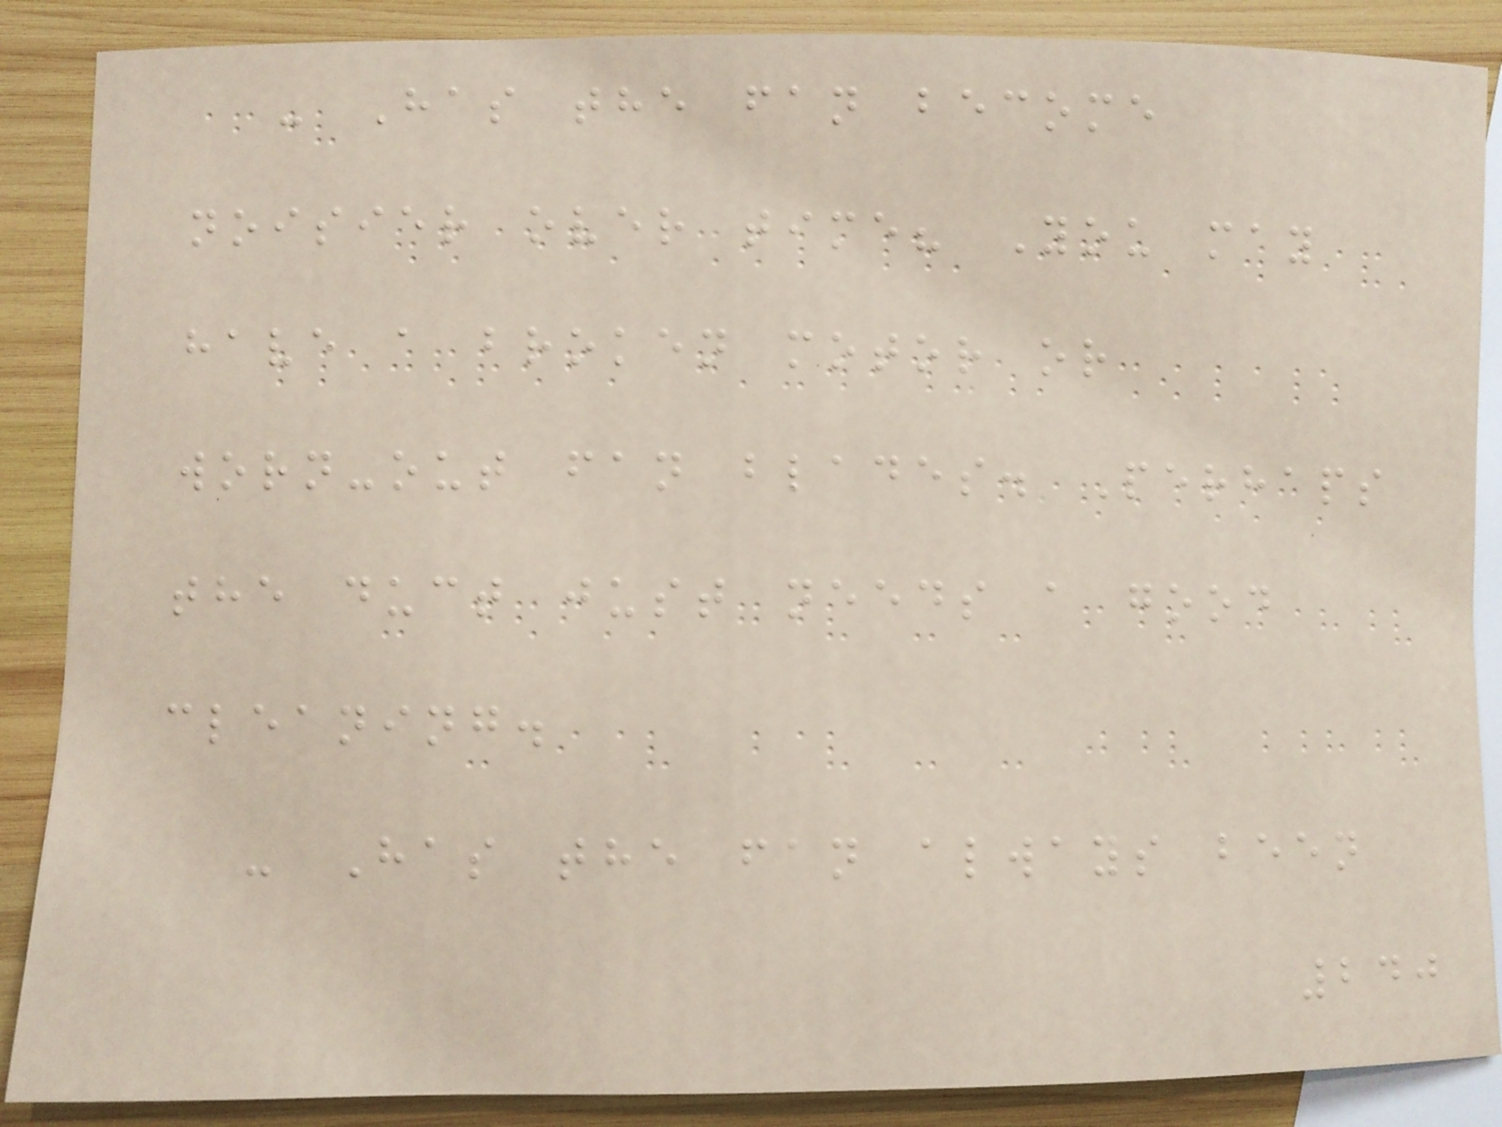- Has the fan become
noisier over time? You may
have a broken motor or
worn-out fan blades. Perhaps
the duct just needs a good
cleaning.
- Has the fan always been
240
